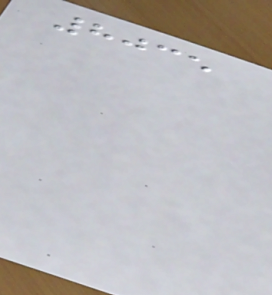8035
